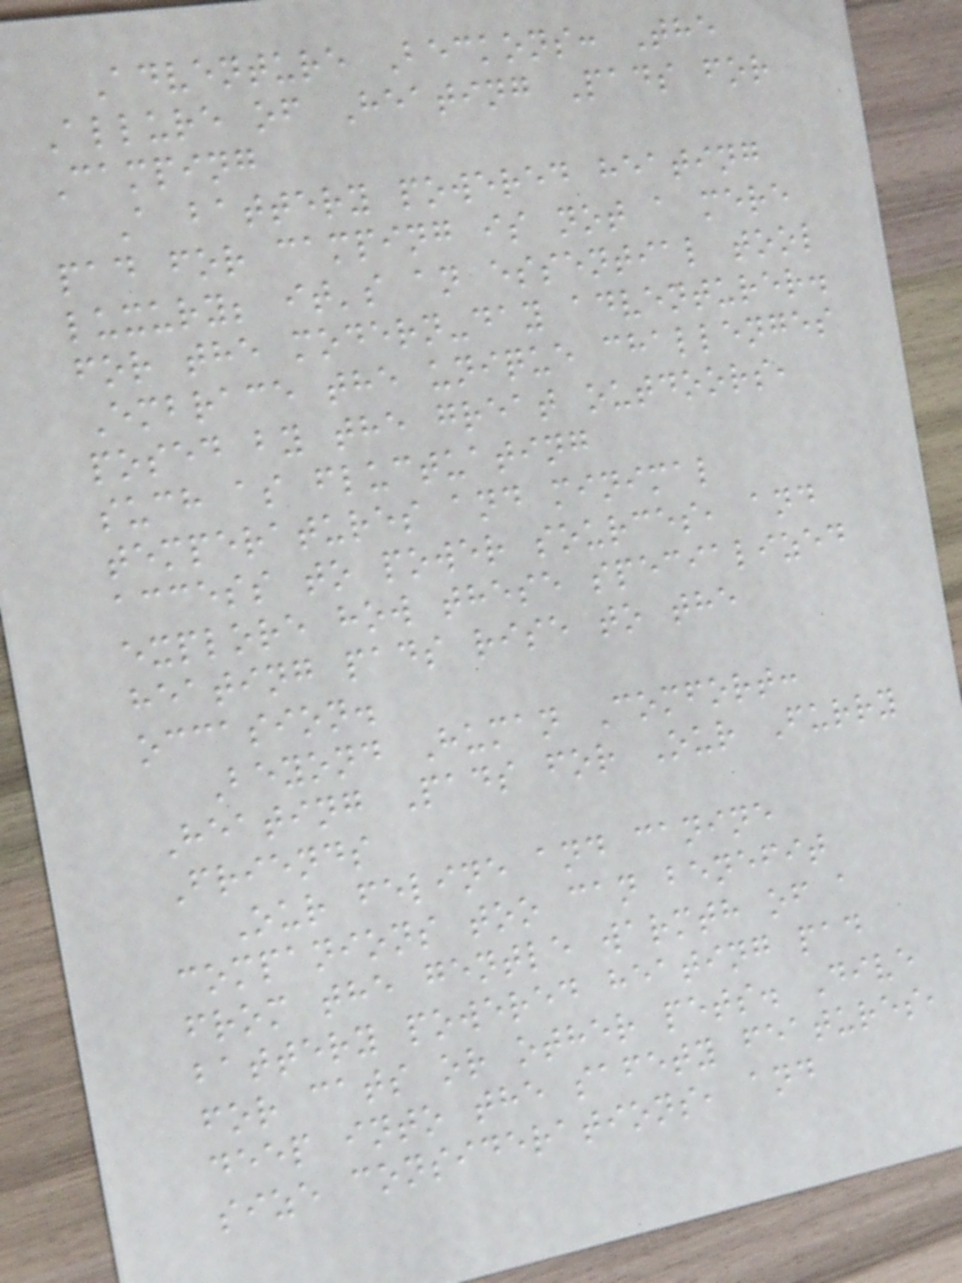Adventure Beckons: The
Allure of Heating Pads for
Camping
A battery powered heating
pad for camping is not a mere
luxury; it's an essential tool
for the modern-day adventurer.
Embrace the unique challenges
posed by the great outdoors,
such as fluctuating
temperatures and minimal
access to power sources, and
explore how these specialized
heating pads rise to the
occasion.
Beyond Human Comfort:
Heating Pads for Our Furry
Friends
Our feline and canine
companions too can benefit
from the gentle warmth of a
battery powered heating pad
for cats or other pets. Dive
deep into the safety features,
size considerations, and
